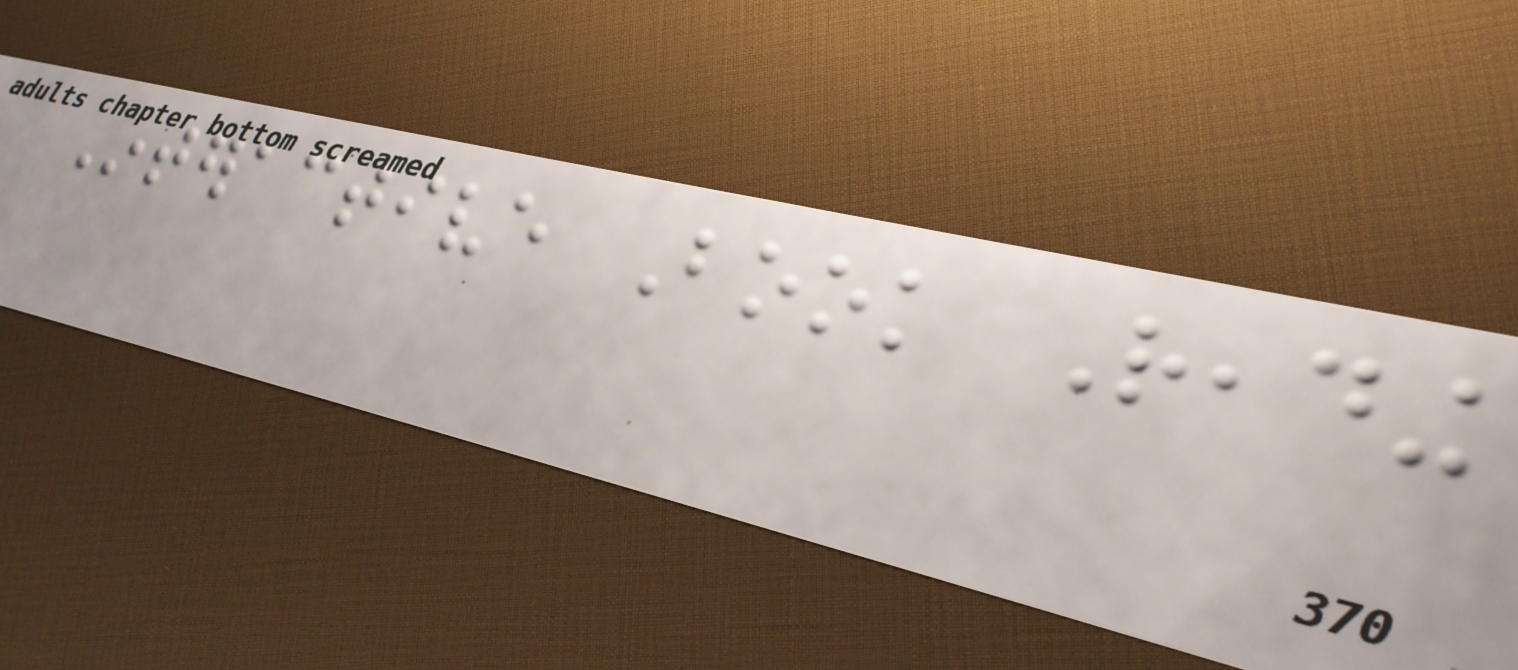Interactive Book Reading
